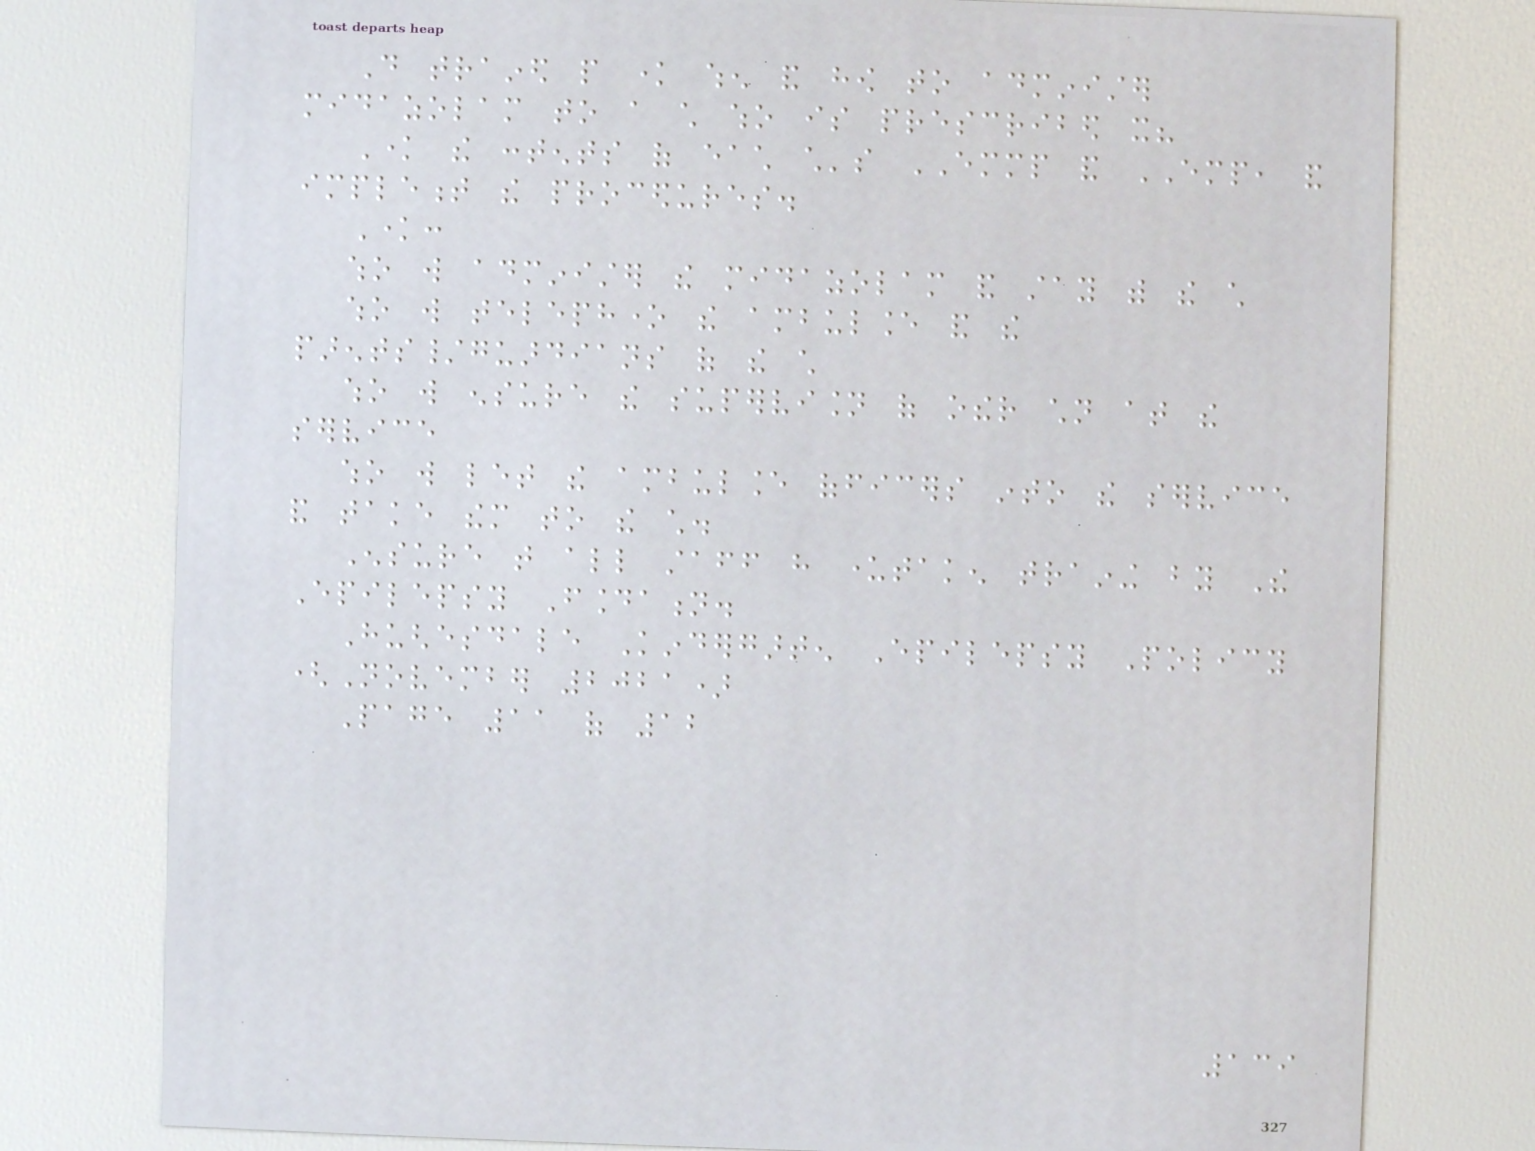Do trained people know when and how to administer
midazolam to a child who is prescribed it?
Know the contents of each child's EMMP and EMP, and
implement the procedures.
Know:
who will administer the midazolam and stay with the child
who will telephone the ambulance and the
parents/guardians of the child
who will ensure the supervision of other children at the
service
who will let the ambulance officers into the service
and take them to the child.
Ensure that all staff have undertaken training by The
Epilepsy Foundation.
Hughesdale Kindergarten Epilepsy Policy
(November 2021)
Page 11 of 12
139
